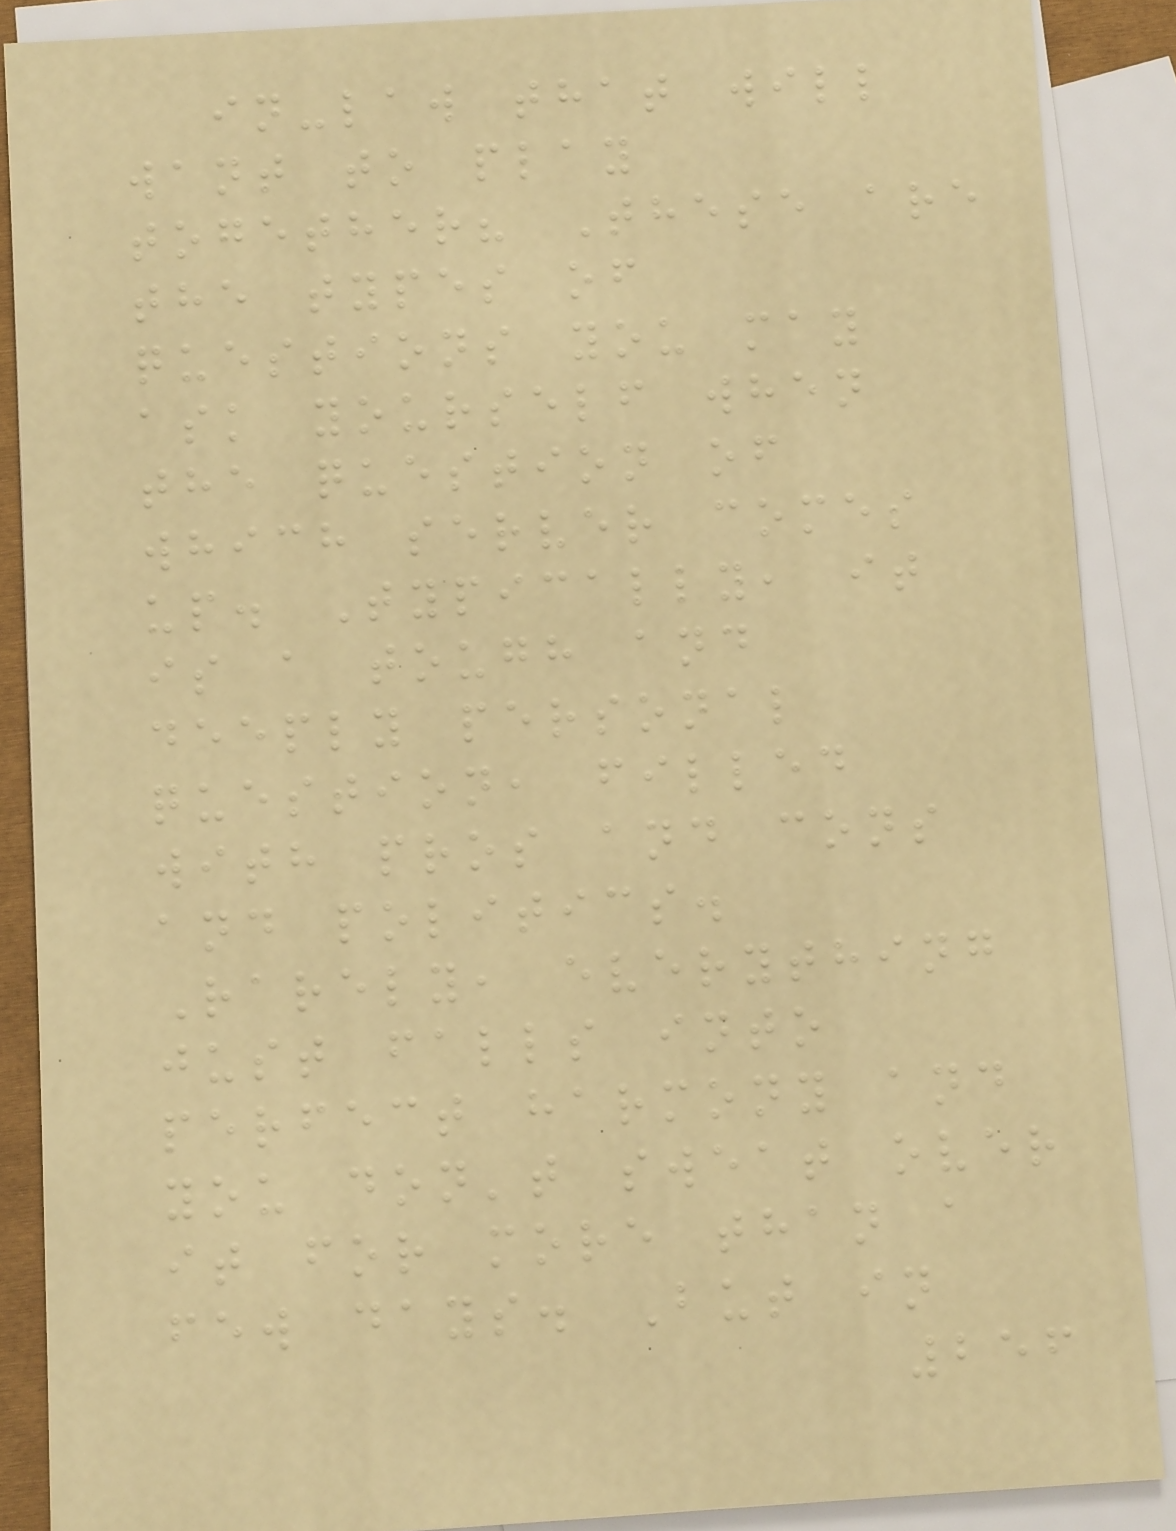in-law that will
want to play
together? These are
the types of
questions you may
ask yourself when
the question of
which server comes
up. Typically, it
is a tough and
deeply personal
question, filled
with pros and cons
and politics.
Rarely, everything
just falls into
perfect harmony and
you don't sweat over
it for more than a
few days. But in
256
